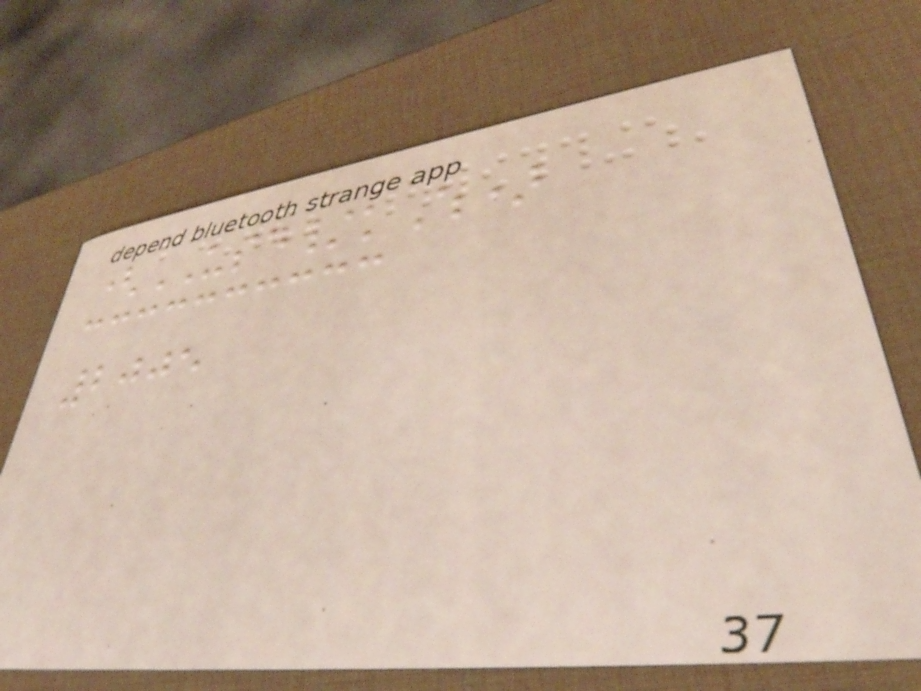(USD/kWh)
2005
